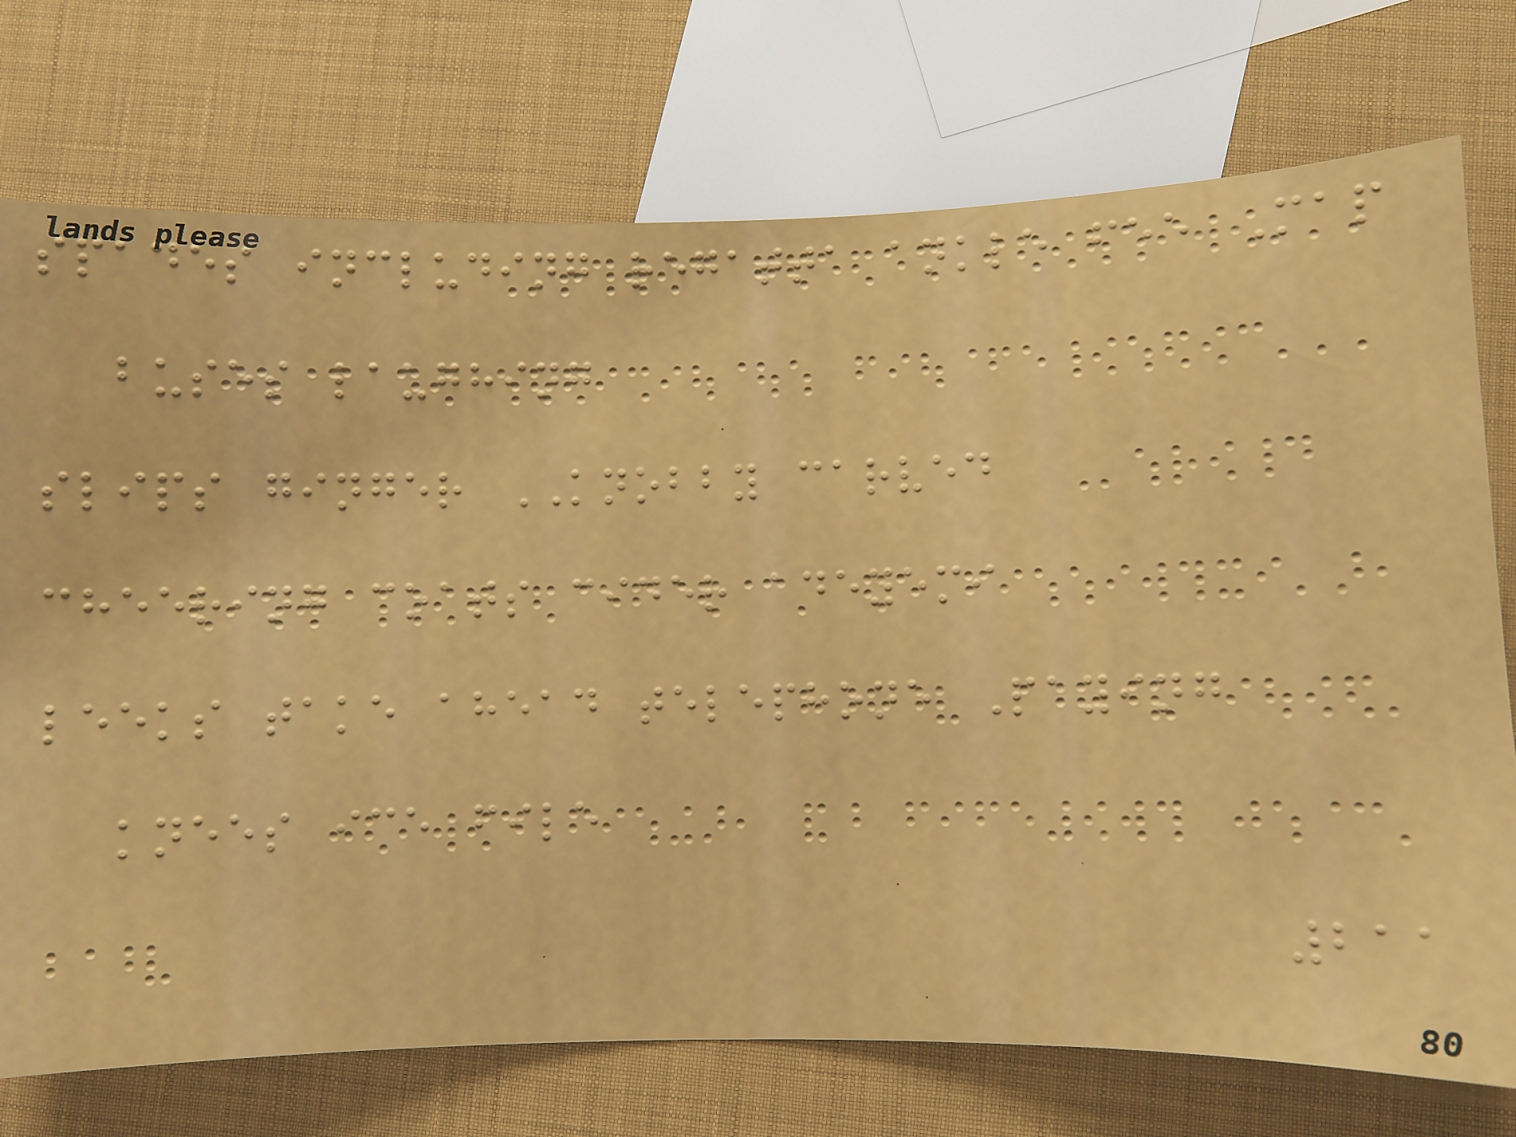spades including regatta ankle fee Map
buses laughing
slips ginger KNOBBY carved
cheering coats cider adeyemi
leeks take ahead telephone Paying
knees ice file
211
